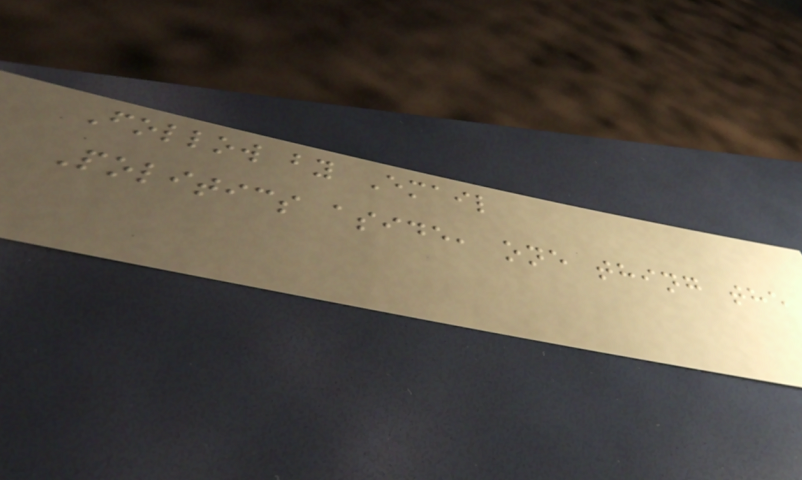Follow by Email
Politics aside, one thing the
